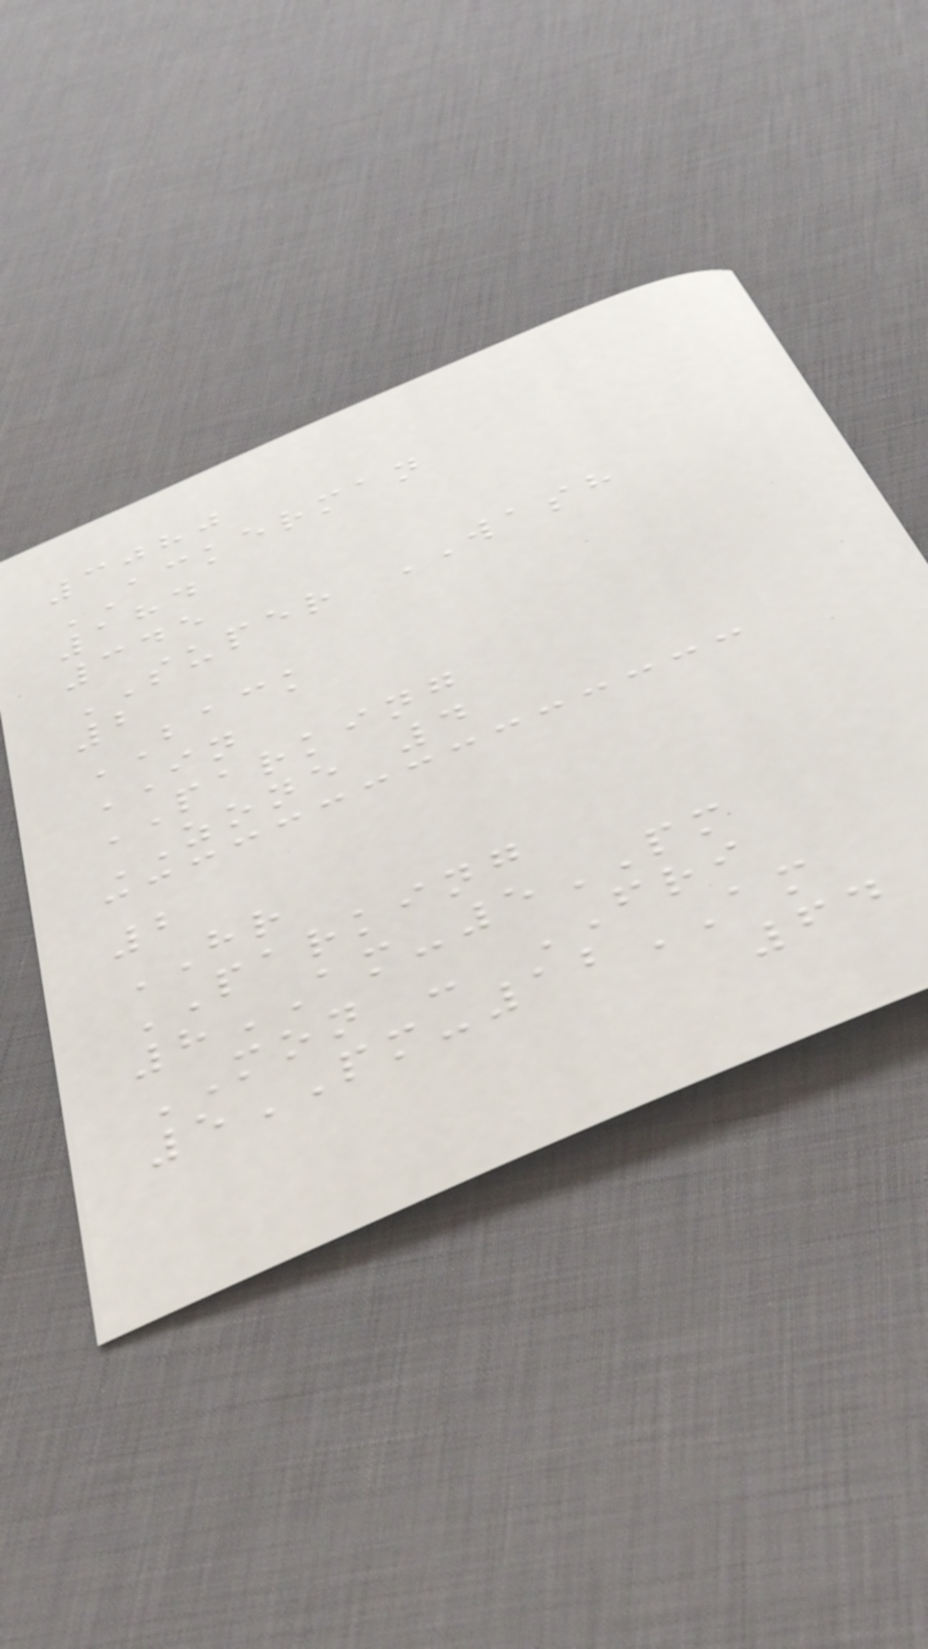3080
ACKERMAN
184
345
SUPER WASH
2
BACK
IN
PARKING
ZONE 4
2
HR
PARKING
8AM-5PM
MON - FRI
5PM-12AM
64
